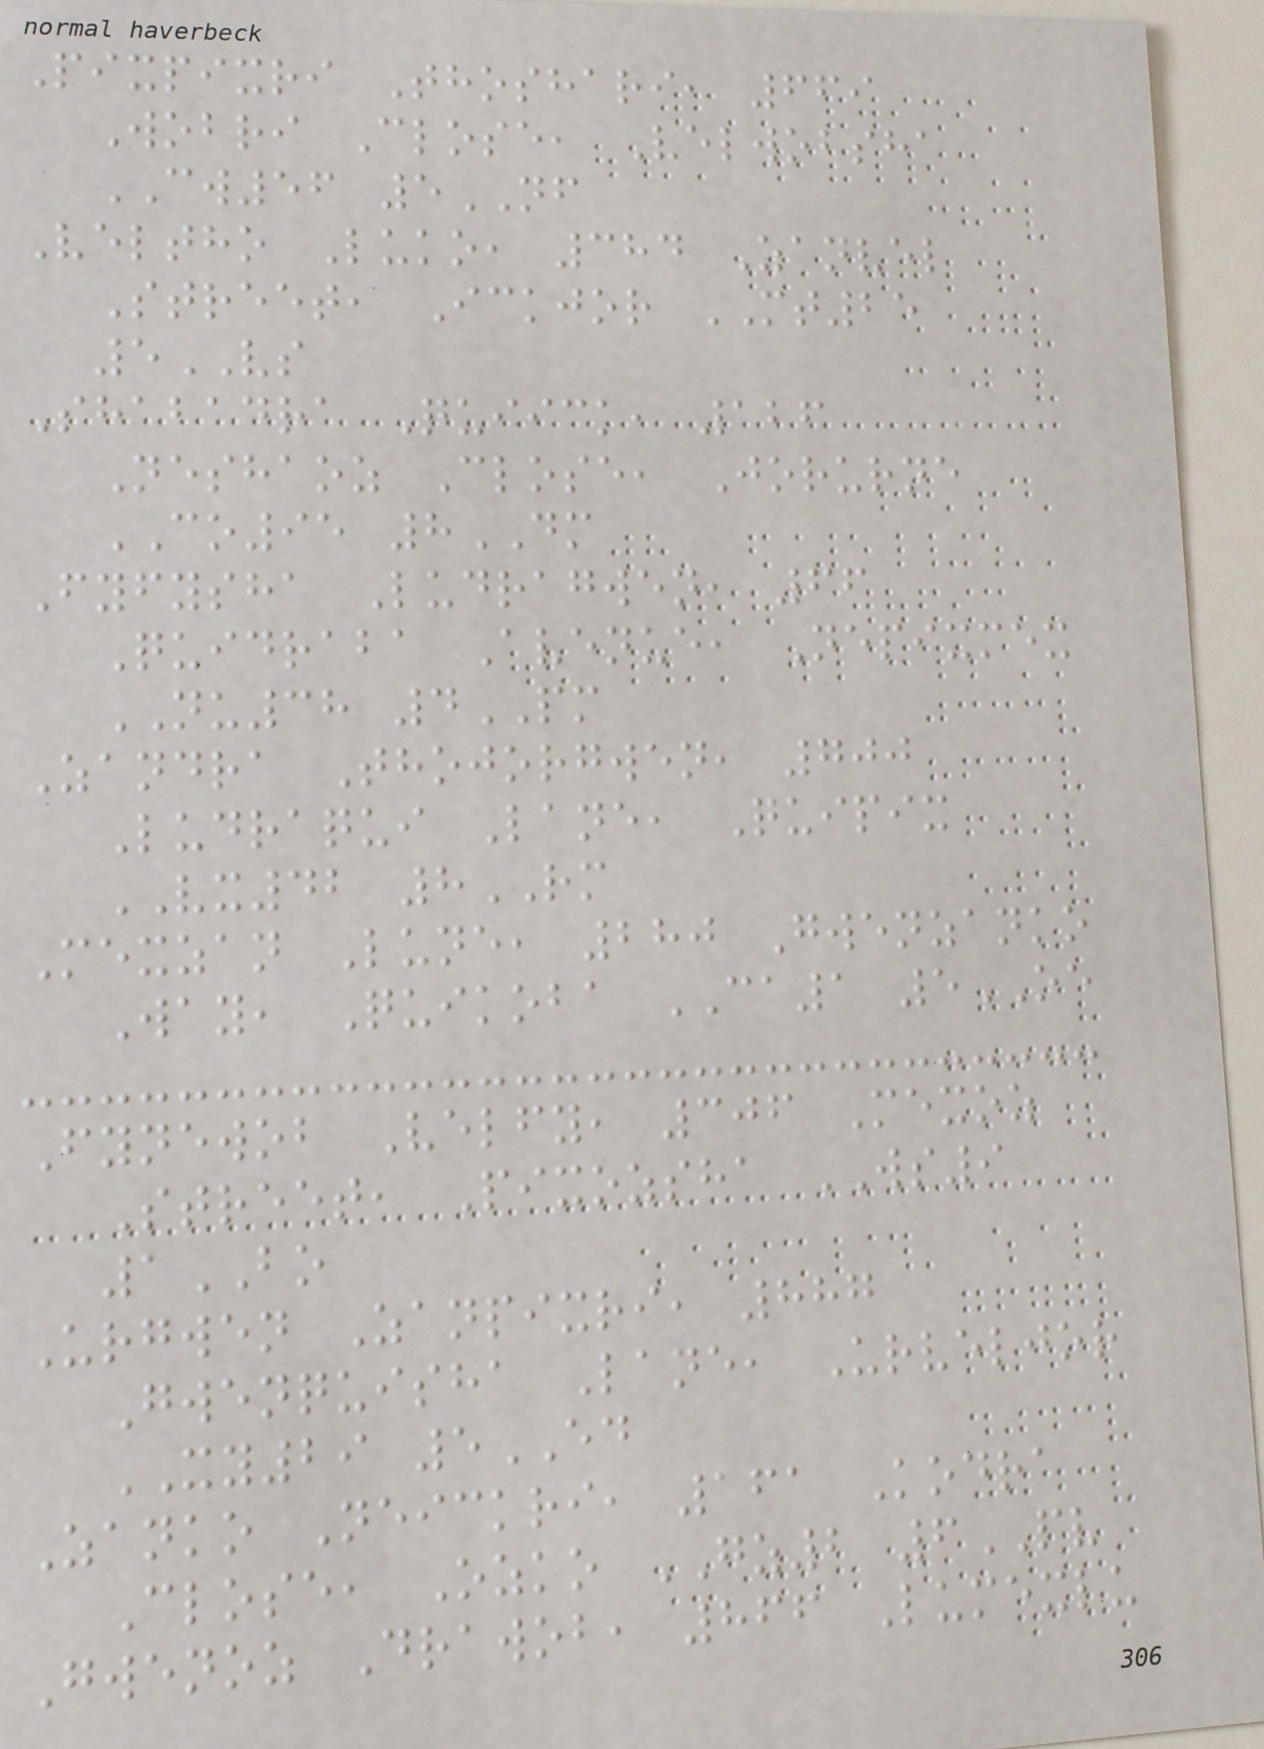Pixpixri Thoshari, 669
Wobri Close, Velwobsha
CW56 5NF
Veltho Luko, 384 Zanvel
Street, Ickjor MT25
5VS
Shabadra Quiick, 126
Neshaoz Close, Jorurne
CO95 8DM
Fyfysha Ludragwen, 66
Quidraba Avenue, Nepixmex
NU38 4PM
Zandra Thojorgwen, 700
Ludraqui Lane, Quipix
VX42 8RM
Mexzan Lune, 280 Gwenzanko
Way, Quikoba CA1 5OE
Fynewob Velfy, 306 Mexoz
Street, Pixozsha WS9
1BO
Urgwen Zanpixri, 887
Gwenquisha Lane, Urveljor
XY29 5ED
Zanko Neickri, 161 Kodra
Close, Ozko GZ2 6PV
Gwenoz Drawob, 866 Lumexlu
